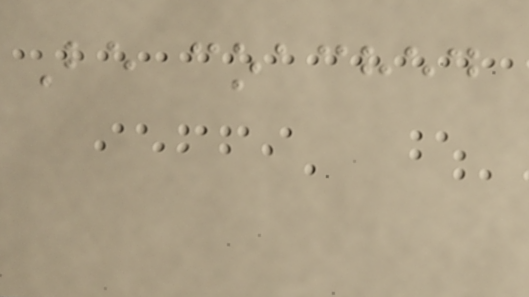Be coached
